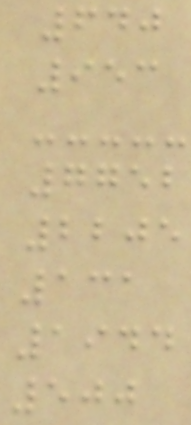640
953
7752
2205
131
1944
500
